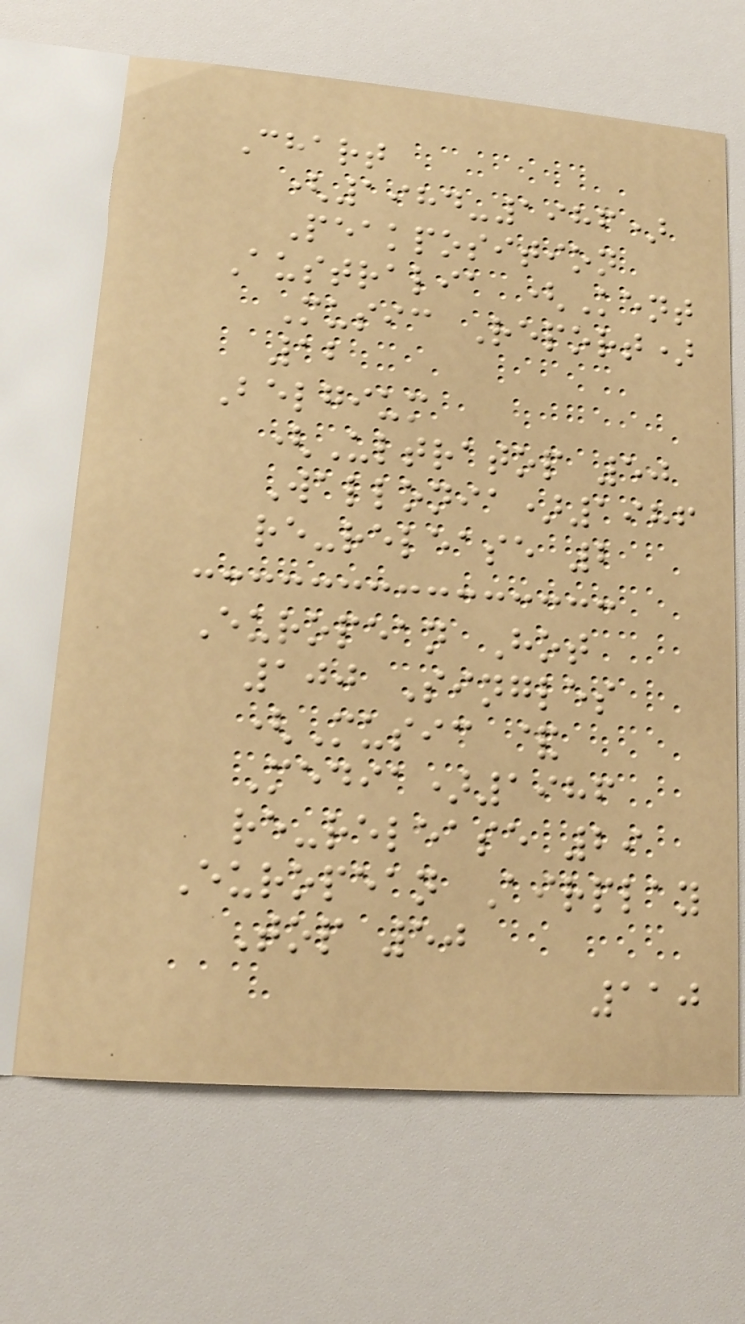Chart
(1984-1986)
Peakposition
Australia (Kent
Music Report)
12
Belgium
(Ultratop 50
Wallonia)1986
re-release 2
European Hot
100 Singles
(Music &
Media)1986
re-release 29
European Airplay
Top 50
110
